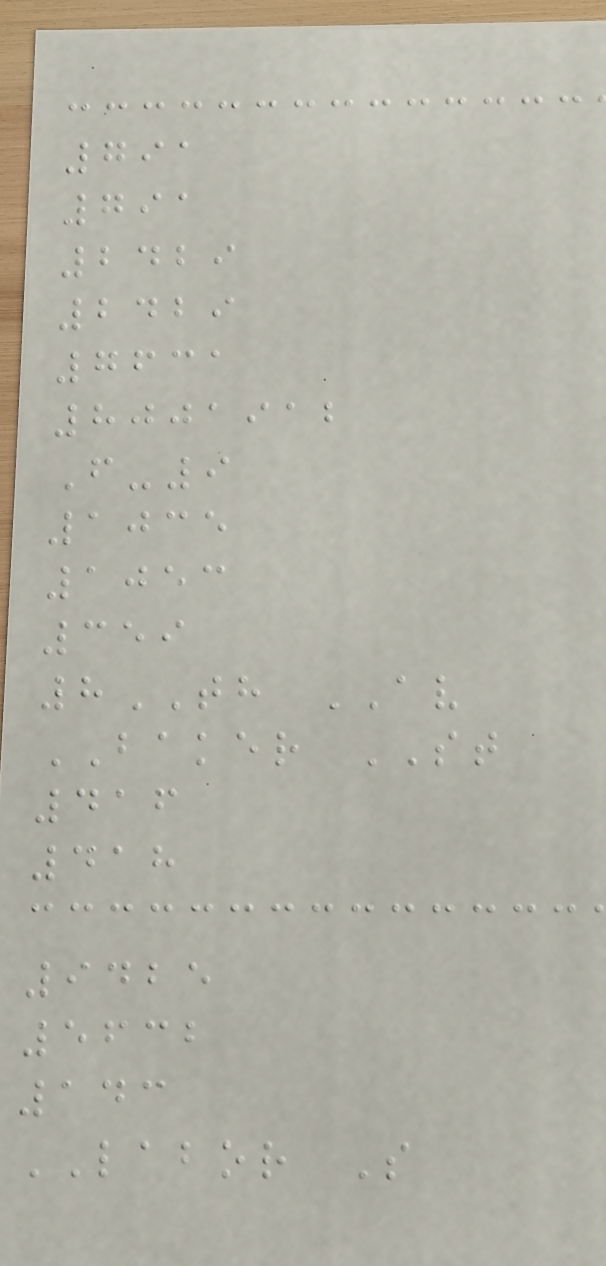791
791
2429
2429
7631
8001912
F-9
1035
1053
359
8TH AV
BAKER ST
416
418
9425
5632
143
LABOR S
